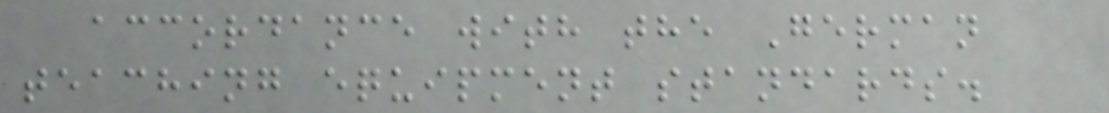accordance with the German
teaching equipment standards.
